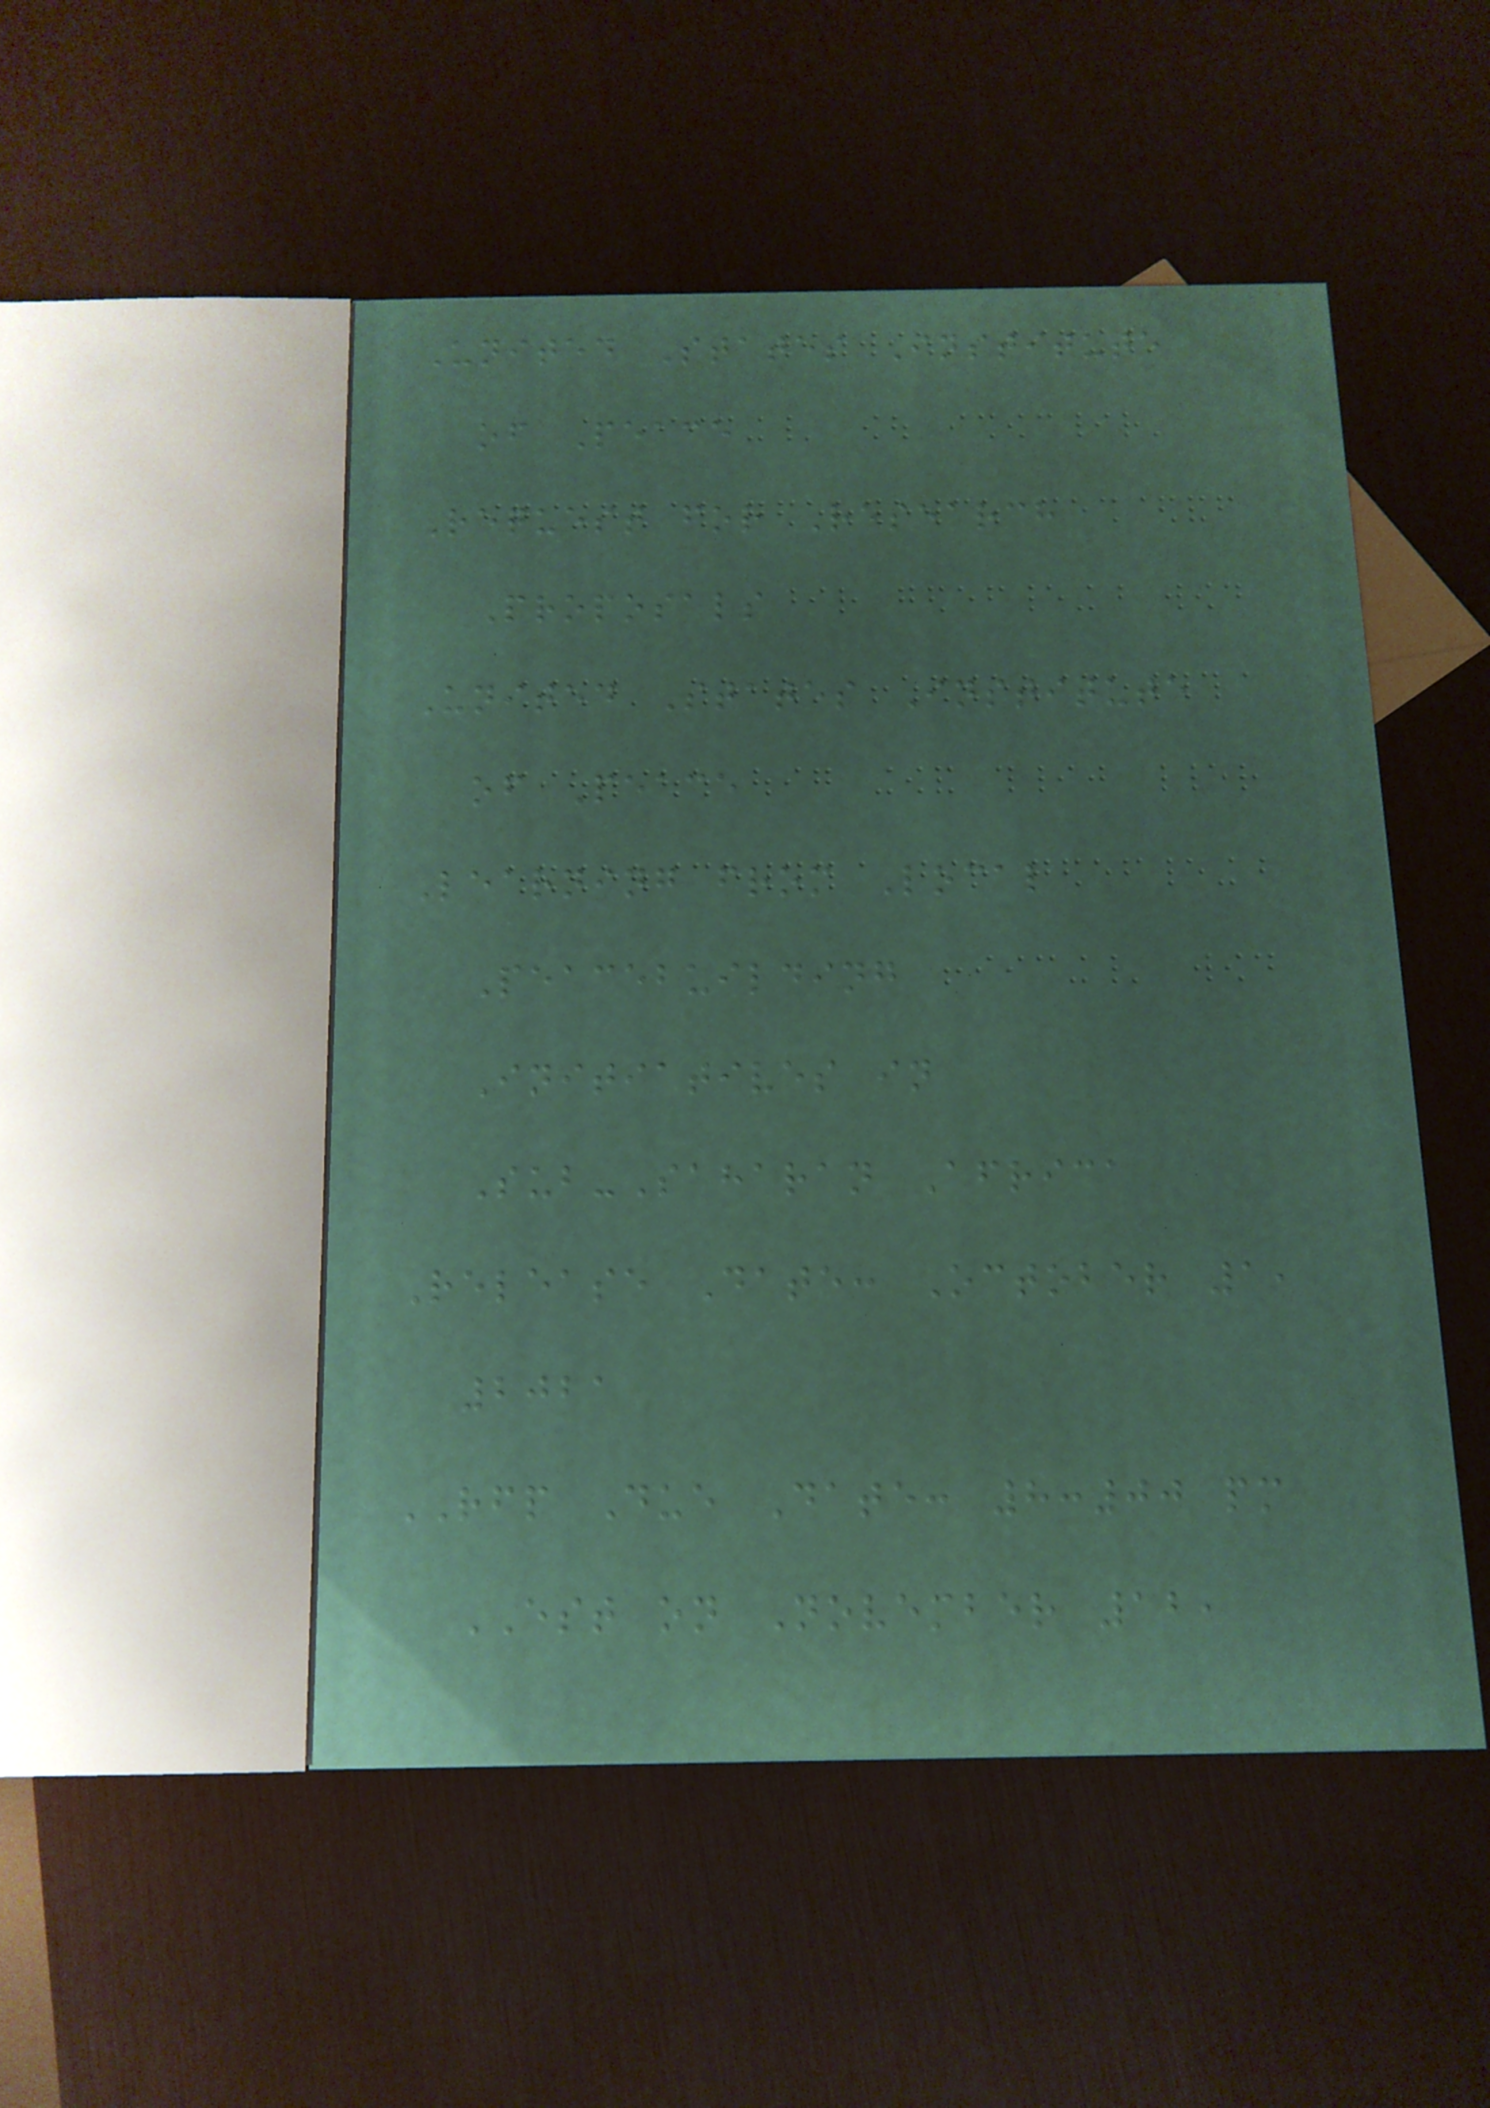United States Institute
of Peace
Request for Research
Proposals
United States Institute
of Peace
Learning from Local
Peacebuilding
Initiatives in
Sub-Saharan Africa
Release Date: October 1,
2021
RFP Due Date: 8:00 pm
EST on November 12,
